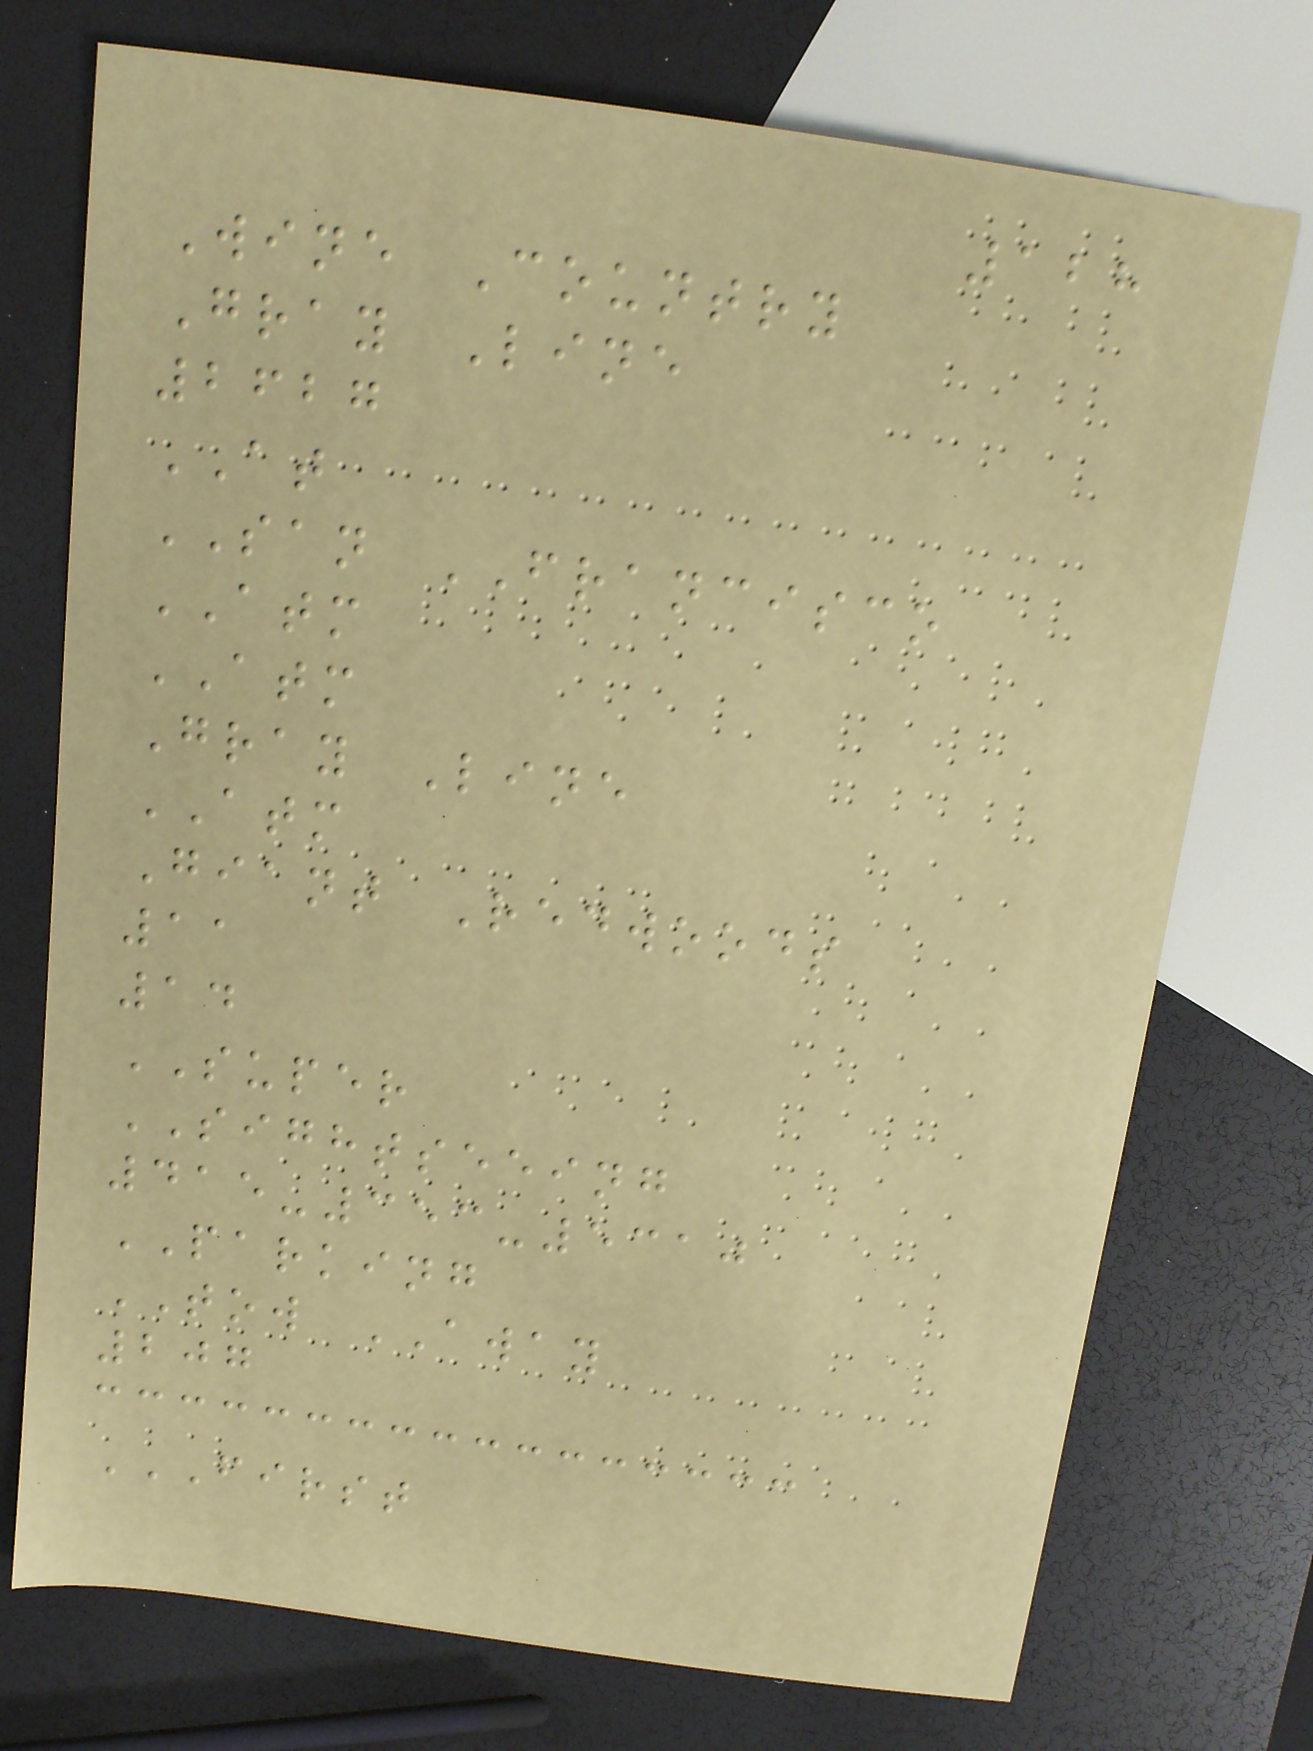128
Wine Country
Gray Line
2627
AT
SAN FRANCISCO
ATM
ATM
Gray Line
ATM
Giant Redwoods
11
14
SUPER
SIGHTSEEING
415-353-5310
PARKING
TOW AWAY
207
FIRST
